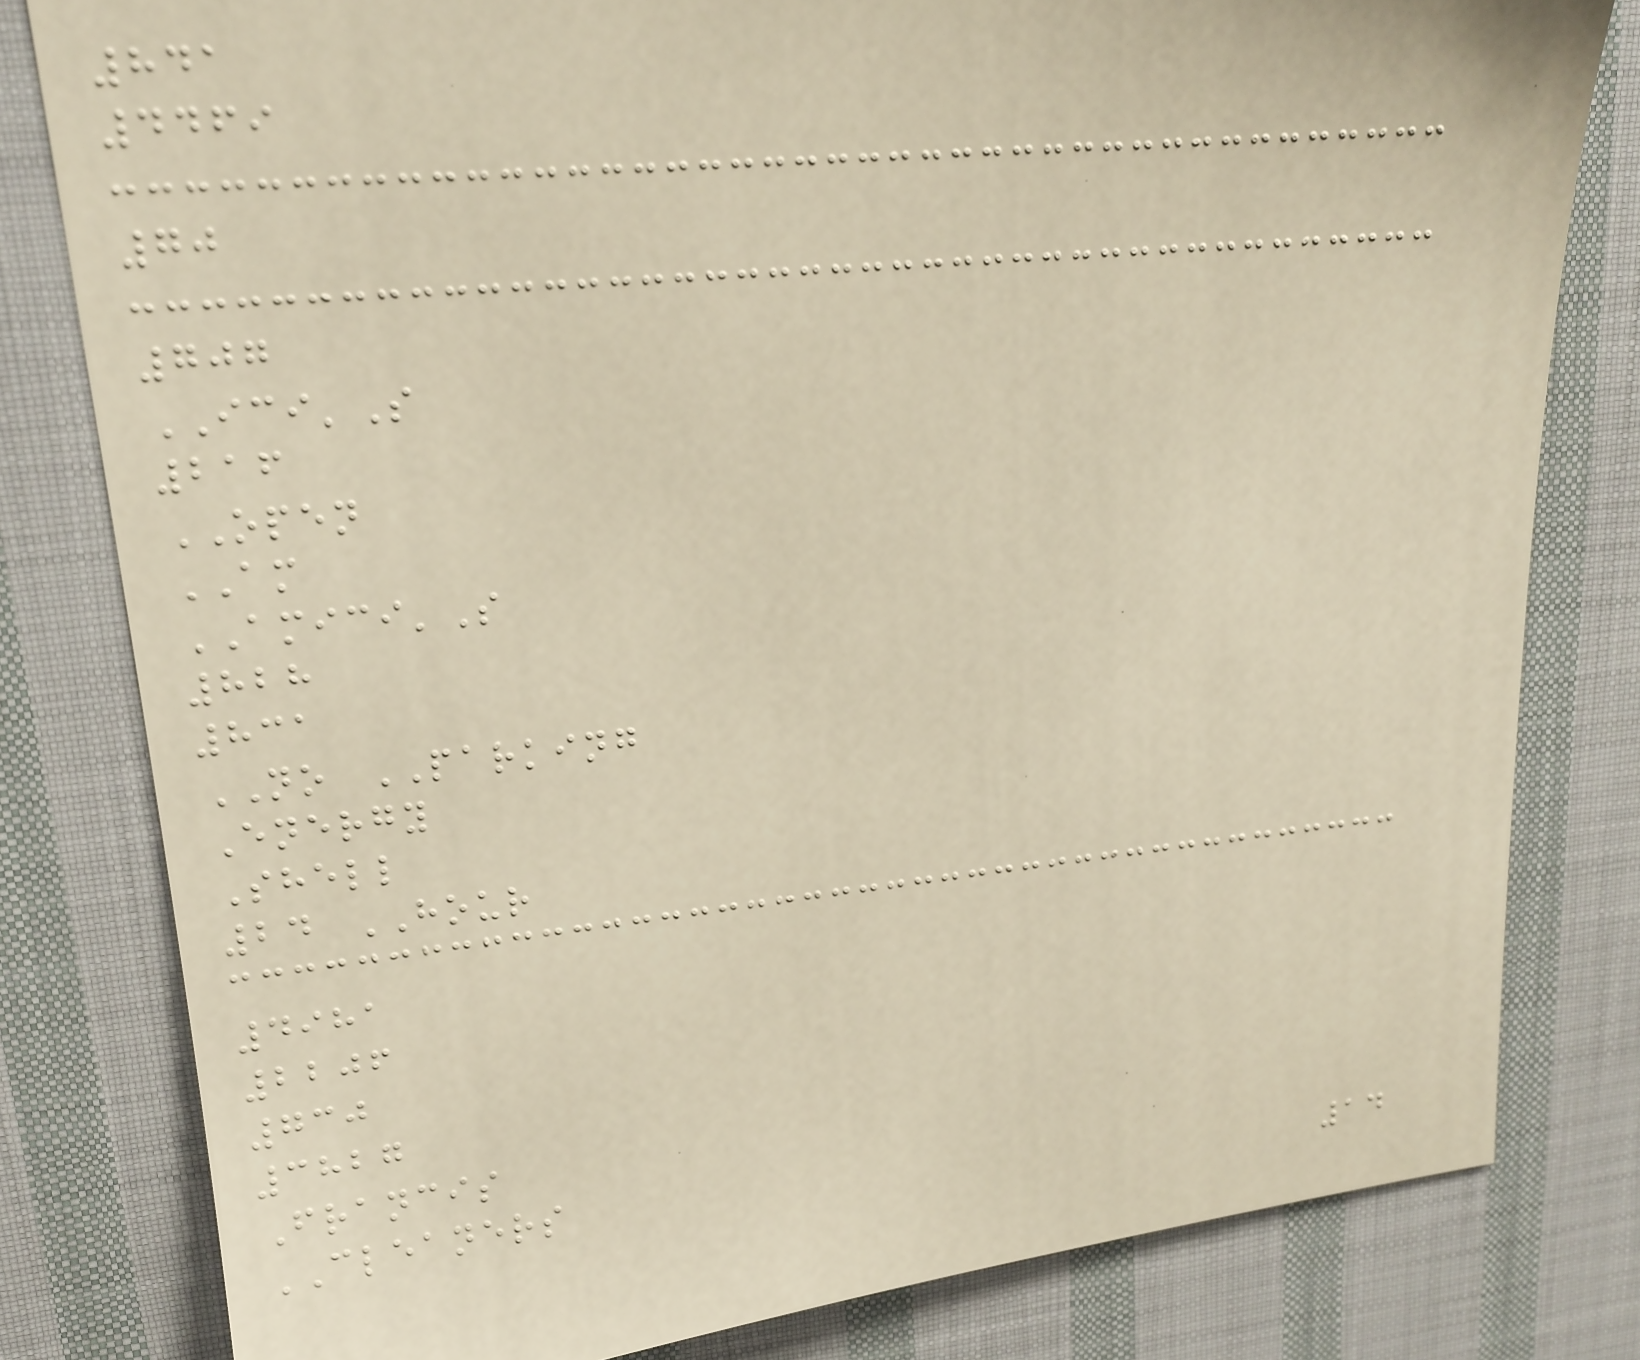841
4469
70
707
ICI'S
216
OPEN
AM
AMICI'S
828
831
NO PARKING
Energy
Shell
24 HOUR
4981
2206
730
3827
Francis
CLEANERS
14
